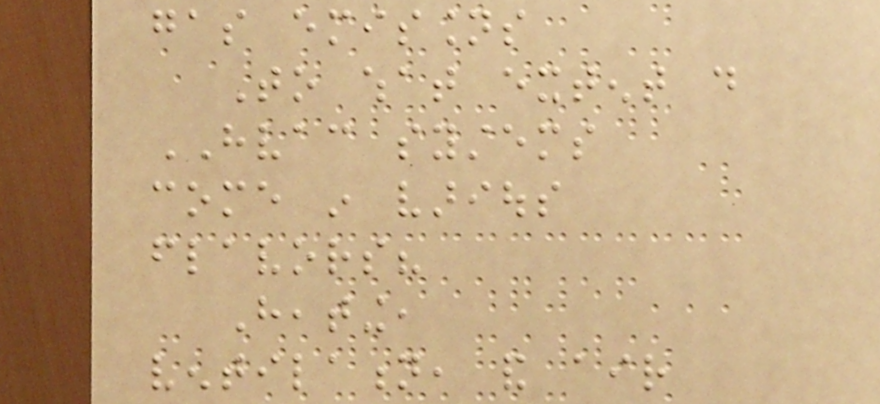gas emissions
To what extent do
HVAC systems
come in various
flavors?
Heating,
ventilation, and air
